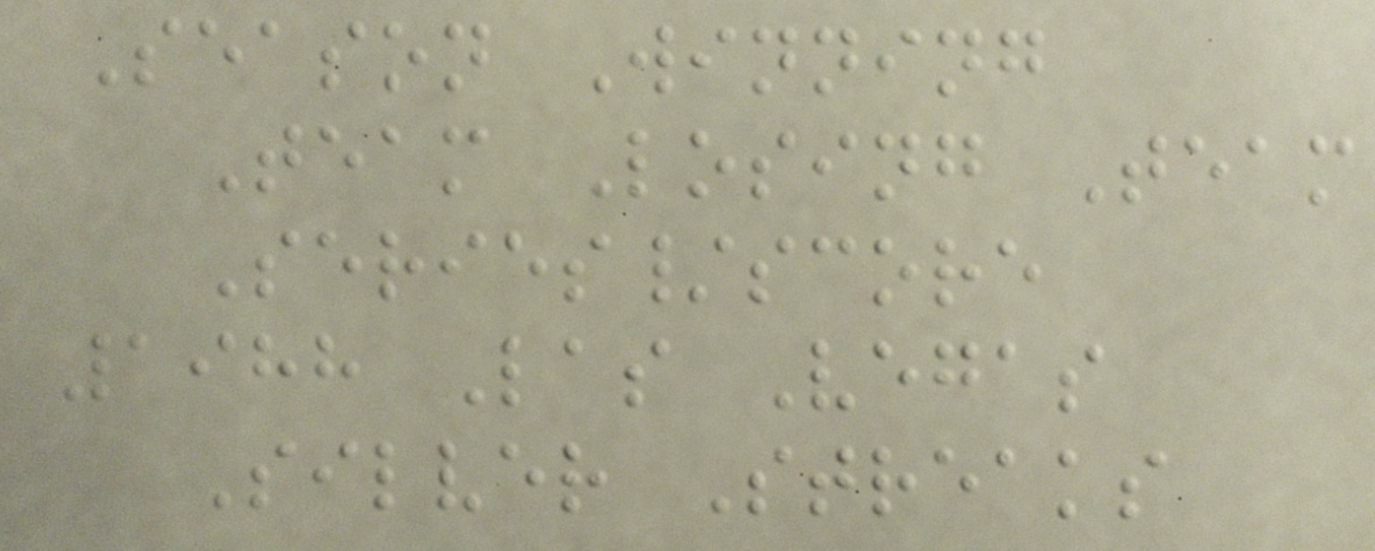Season Winning
Team Losing Team
Series/score
1988 Las Vegas
Silver Streaks
